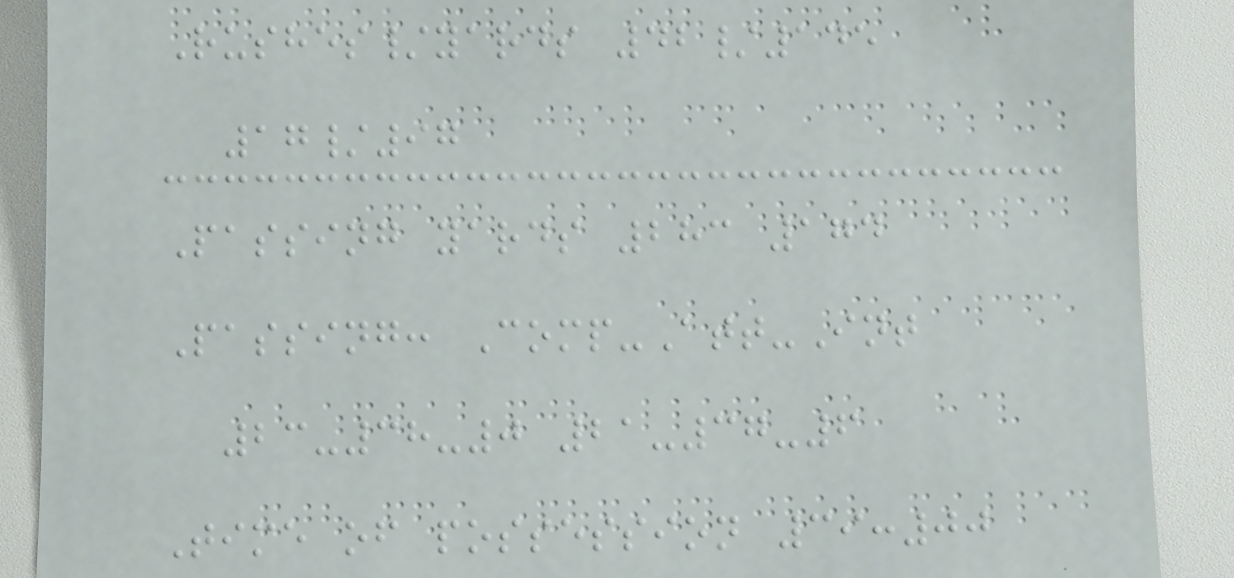Rushes/yards 42/145
17/97
Passing yards 283 174
Passing: Comp-Att-Int
23-38-0 21-37-6
Time of possession 39:00
